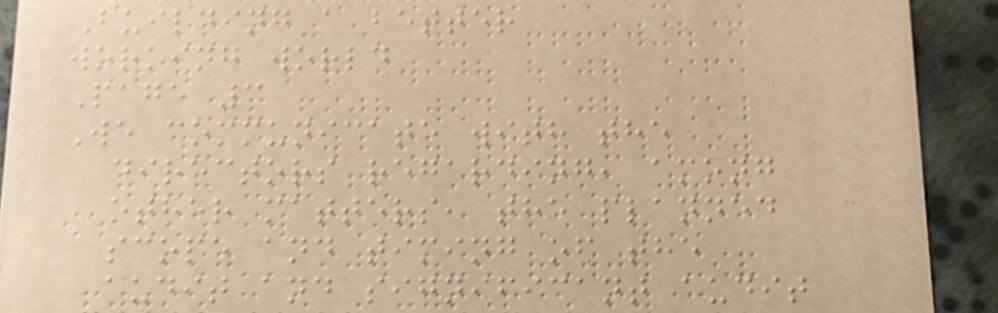Building a better
working world
Page 3
We communicate with the
directors regarding, among
other matters, the planned
scope and timing of the
audit and significant audit
